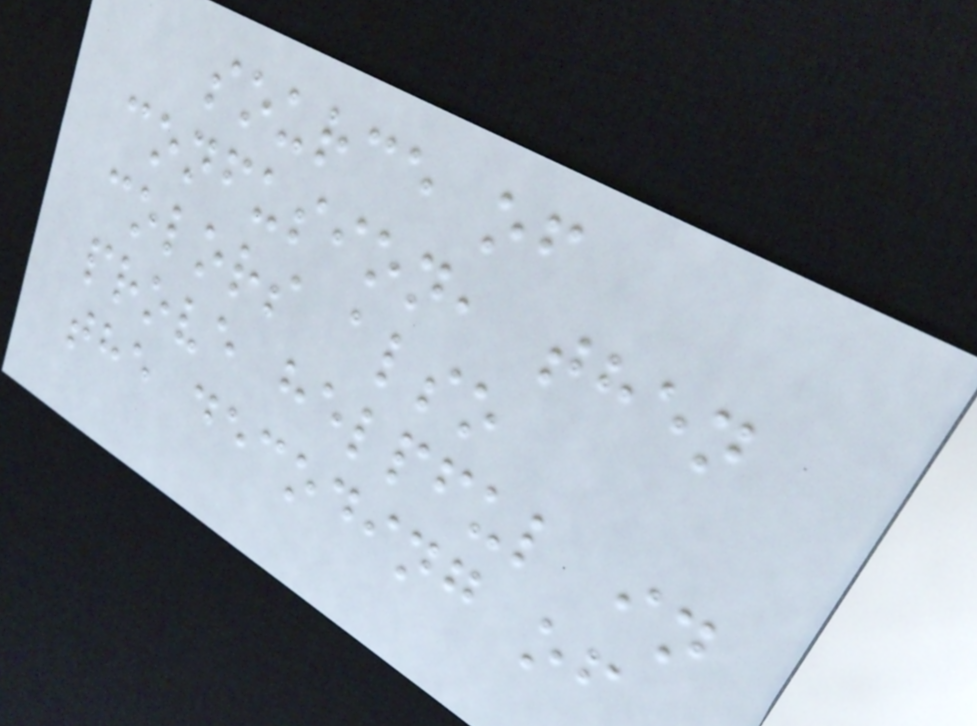source of
confusion, then
colors also
prove helpful in
the decoding of
